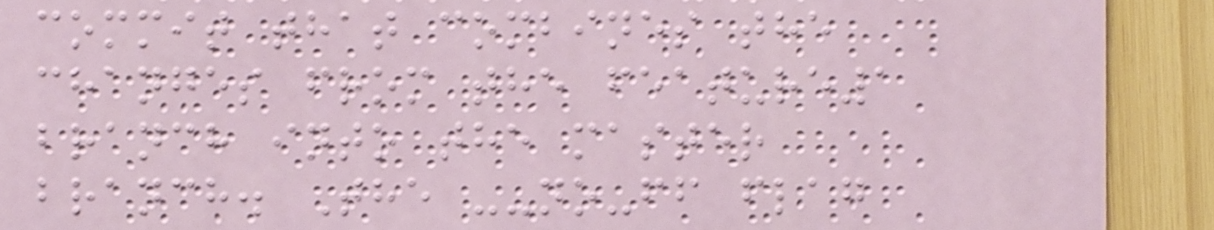commit that combines the
changes from the feature1
branch into the master
branch. The --no-ff flag
